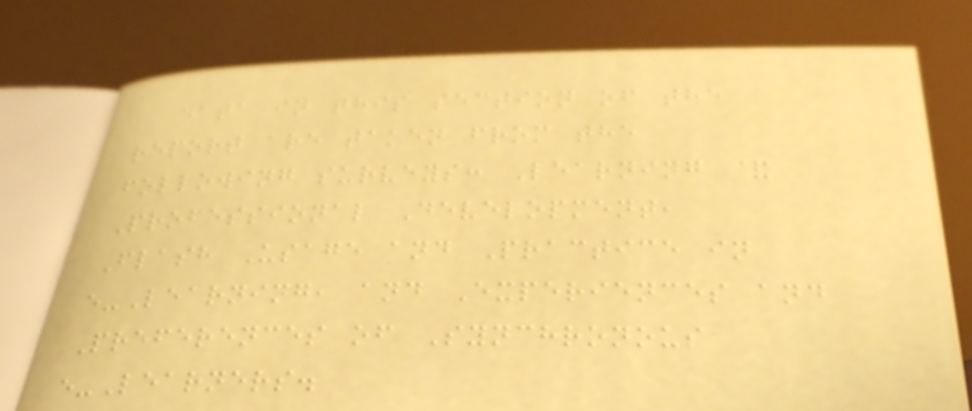data in this section of the
report are taken from the
following surveys: Learning &
Professional Development,
Flash Usage and Practice in
e-Learning, and Experiences and
Preferences of Synchronous
e-Learners.
